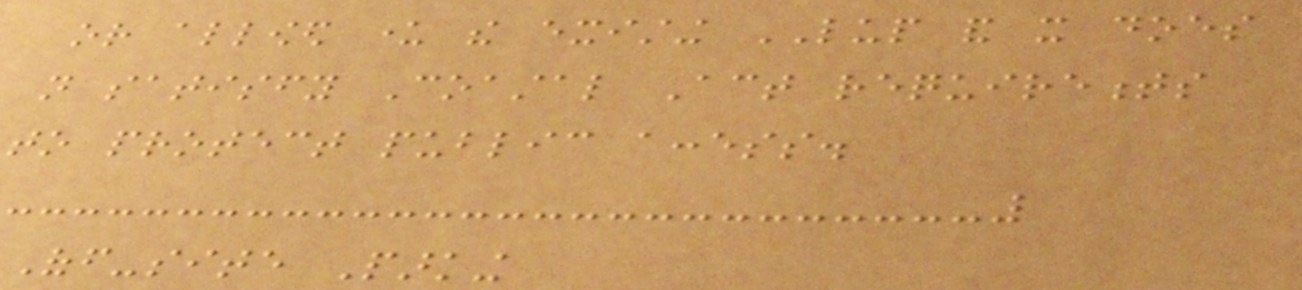or allowed under the existing LUP and it does
not satisfy Coastal Act requirements
to protect public access.
Off-site Parking
